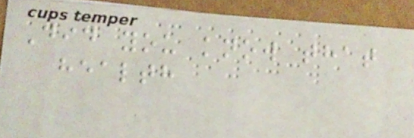Did you know that
health
